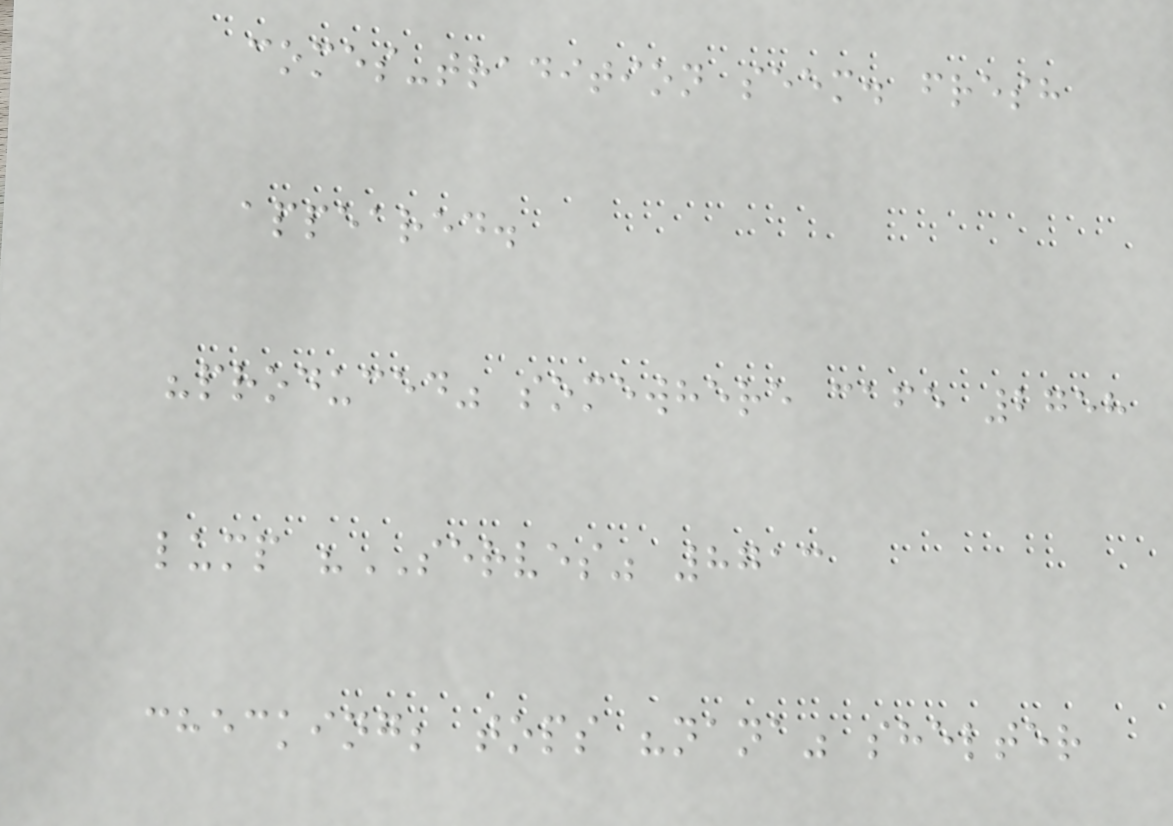comes-tradition seem. fresh
appeared.
"produced" somewhere cafe 2758
lump "SERVES" 8713
checking; tops "nana" shelter
